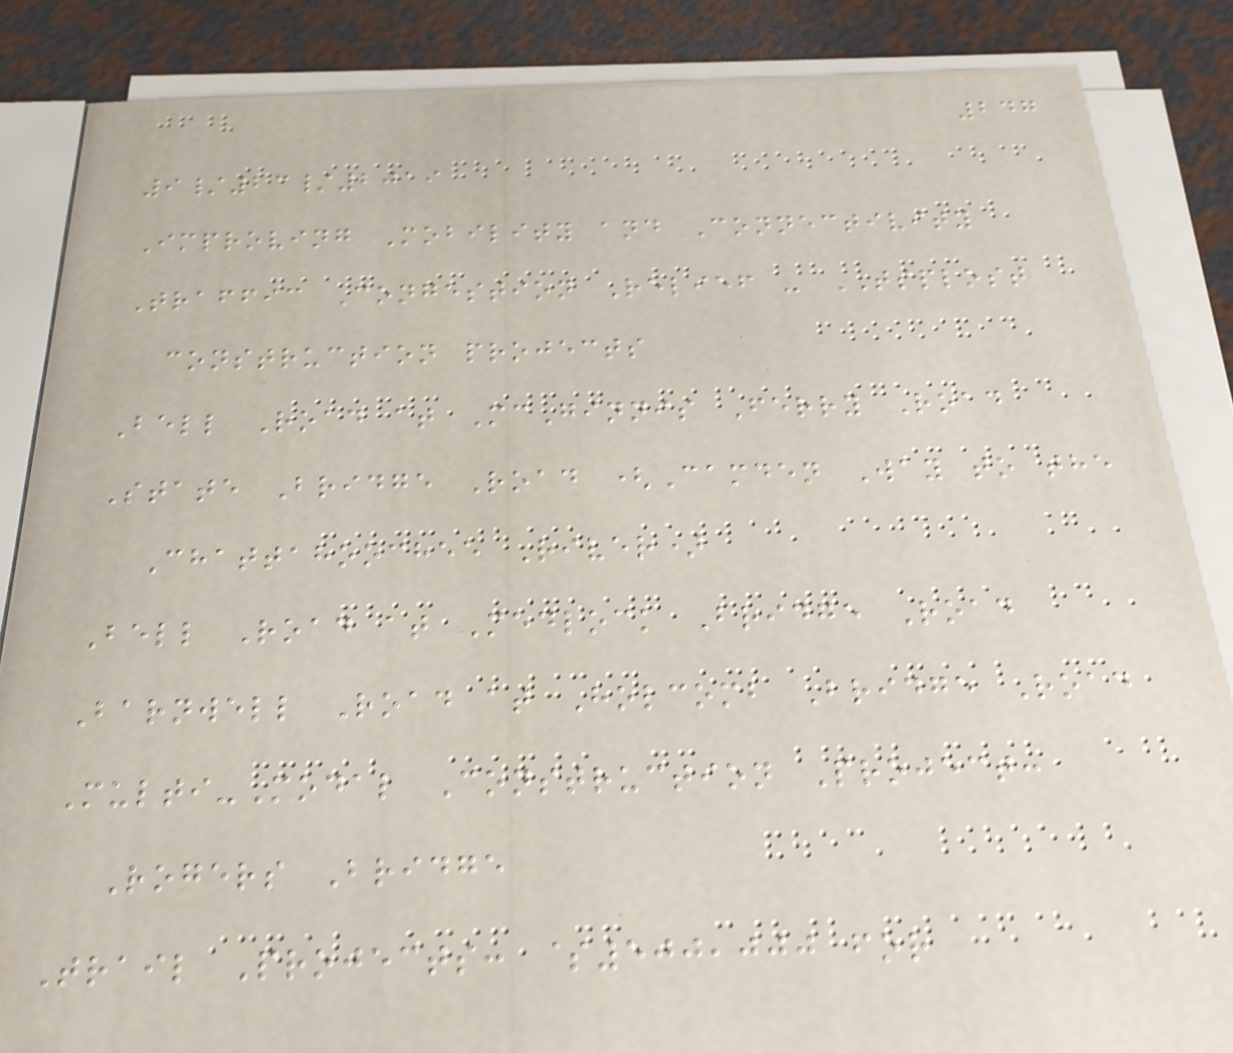247
9/23/2019
Improving Mobility and Connectivity
Traffic Congestion Relief - TSPLOST
construction projects
Bell Road at McGinnis Ferry Road
State Bridge Road (Camden Way to the
Chattahoochee River)
Bell Road at Medlock Bridge Road
Barnwell Road at Holcomb Bridge Road
Multi-Modal Construction Project:
Rogers Bridge
Trail Projects: $500,000 for
